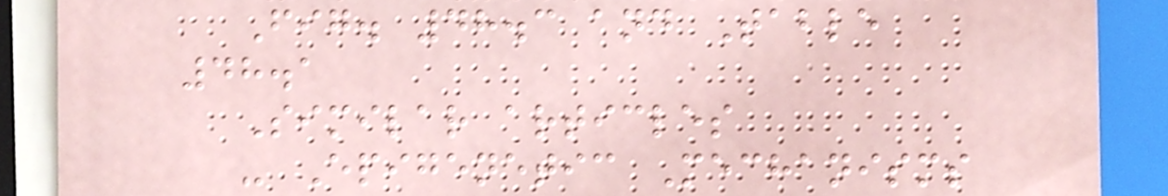Fig. 48.3 and Table
48.1
Similar articles
- Epigenetic Mechanisms
